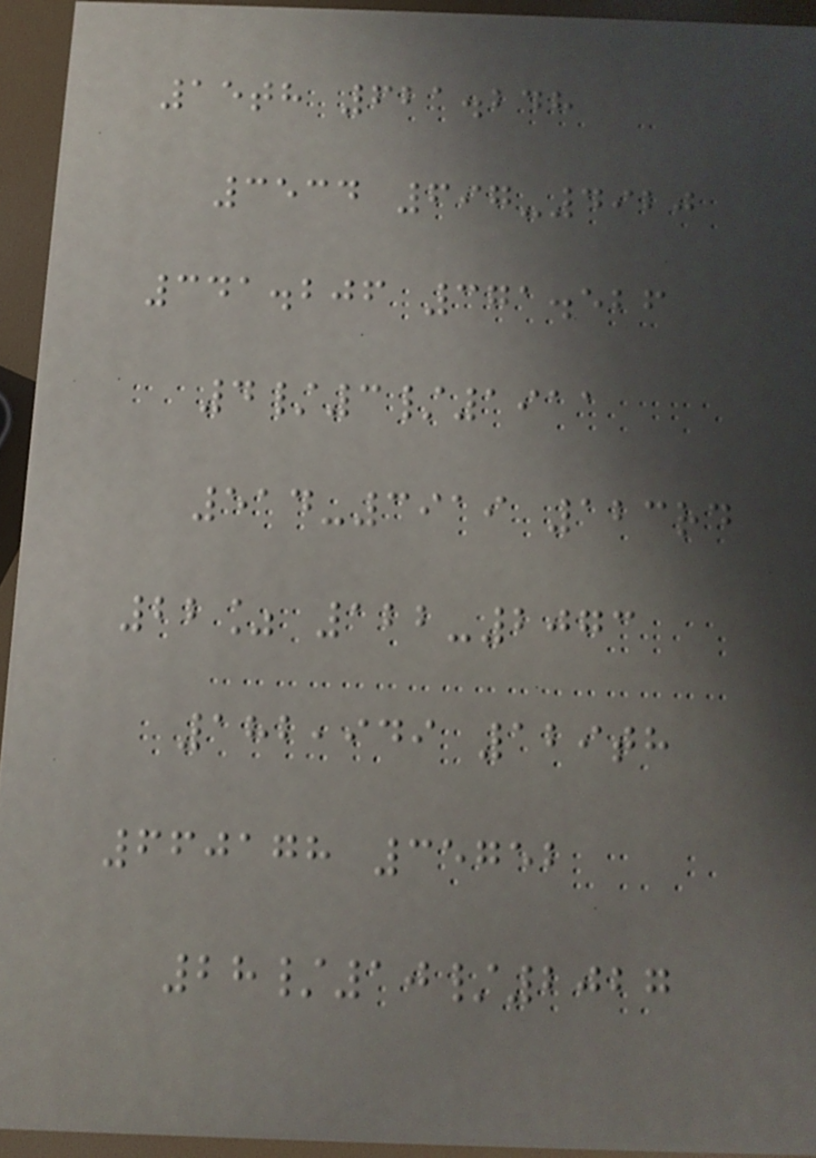15th 621.248
3534 697-4920
341.206 371.526
4/3/1911
514-3919 123rd
22% 122-2073
182,949 129th
660178 35752
28/10/2027
